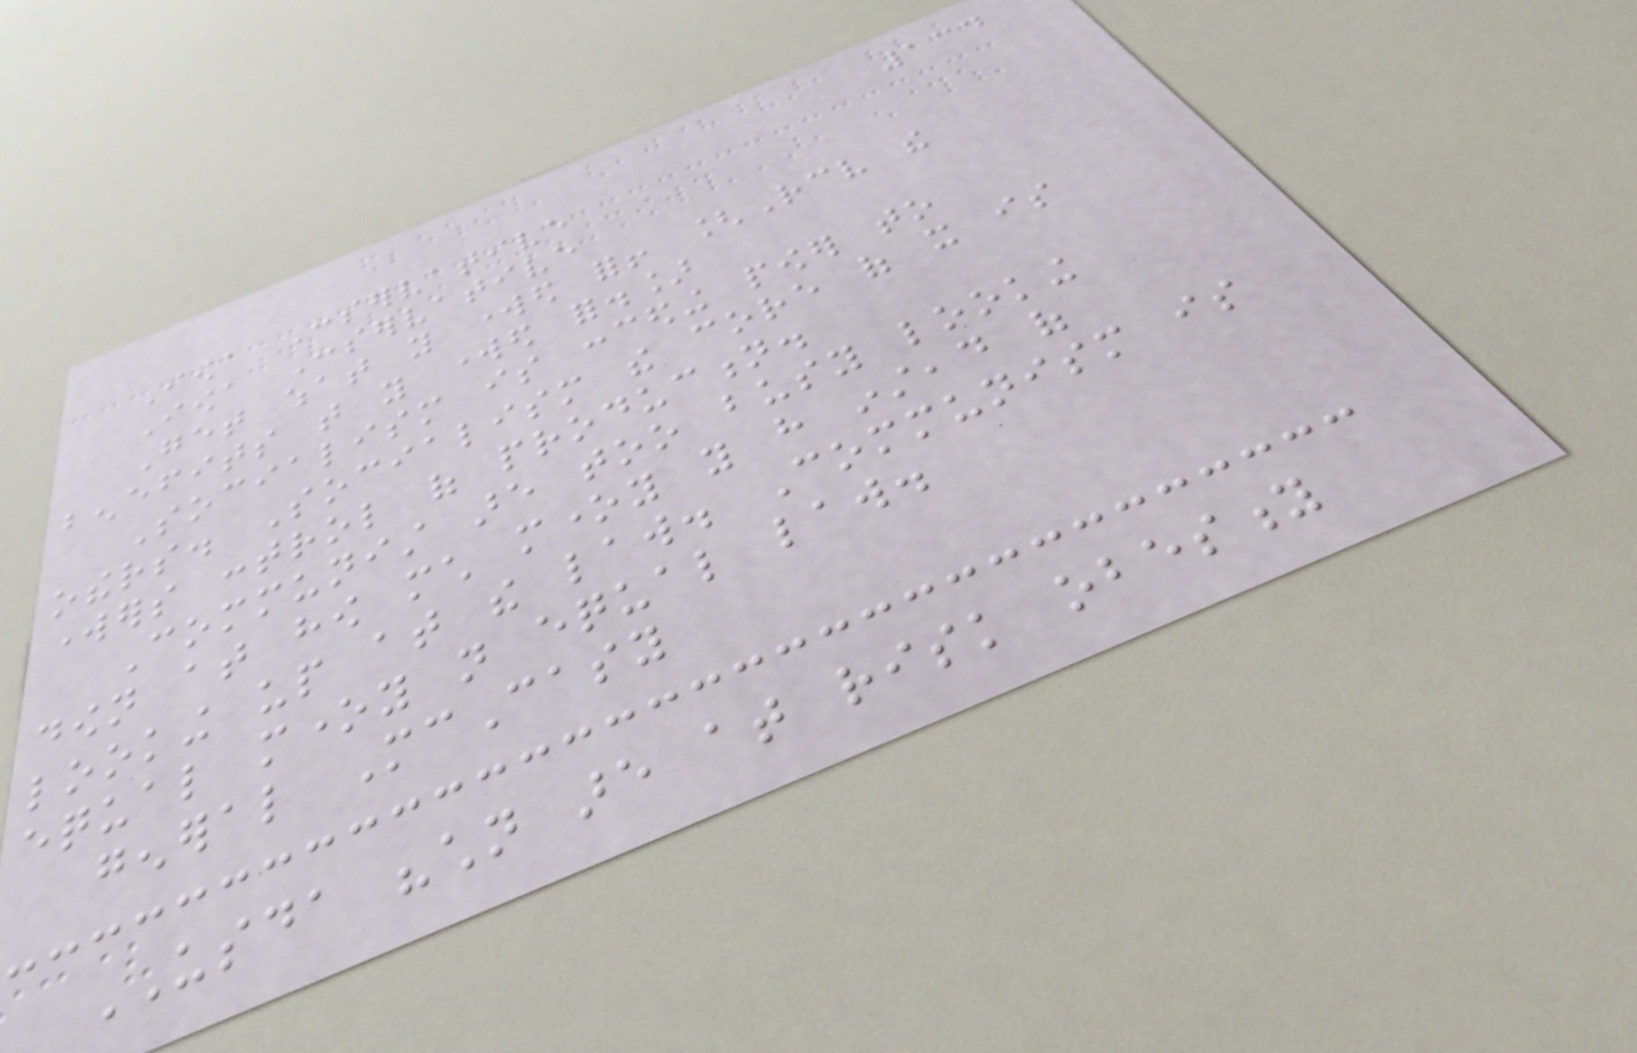134
Iowa Conservative
Iowa Conservative
Get what you worked for! [Receive the
benefits that you worked for.]
Socialism is conceding power to
others. Socialism the core of it is
workers control of production.
Communist are too busy looking
down at how much money you have instead of
looking up at the law. Communism is
equal money not equal law.
general McCasy
USDA "children are at risk obesity
